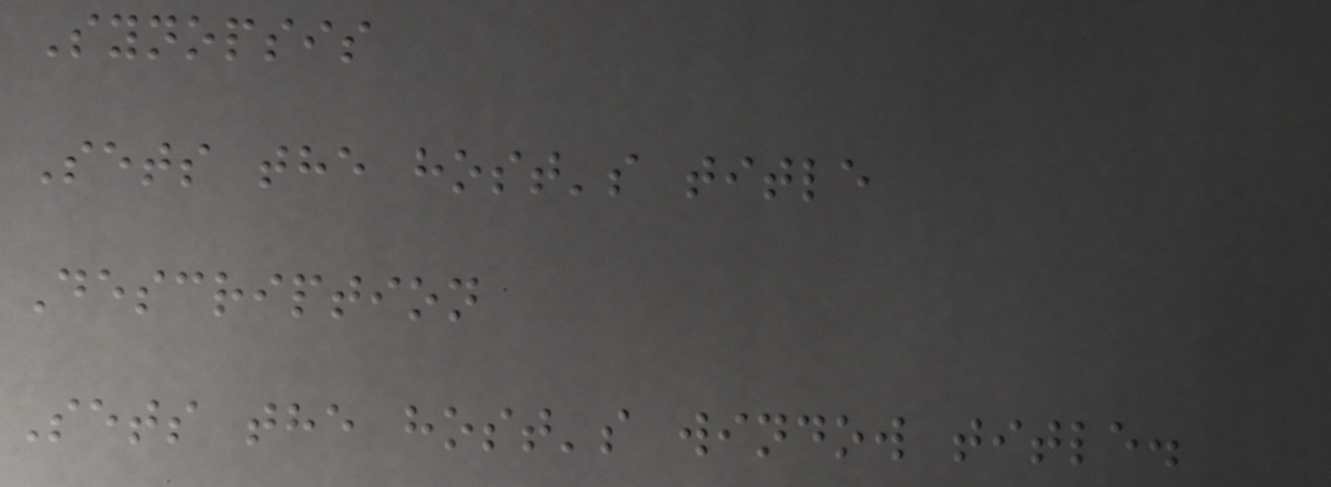Synopsis
Sets the host's title
Description
Sets the host's window title.
